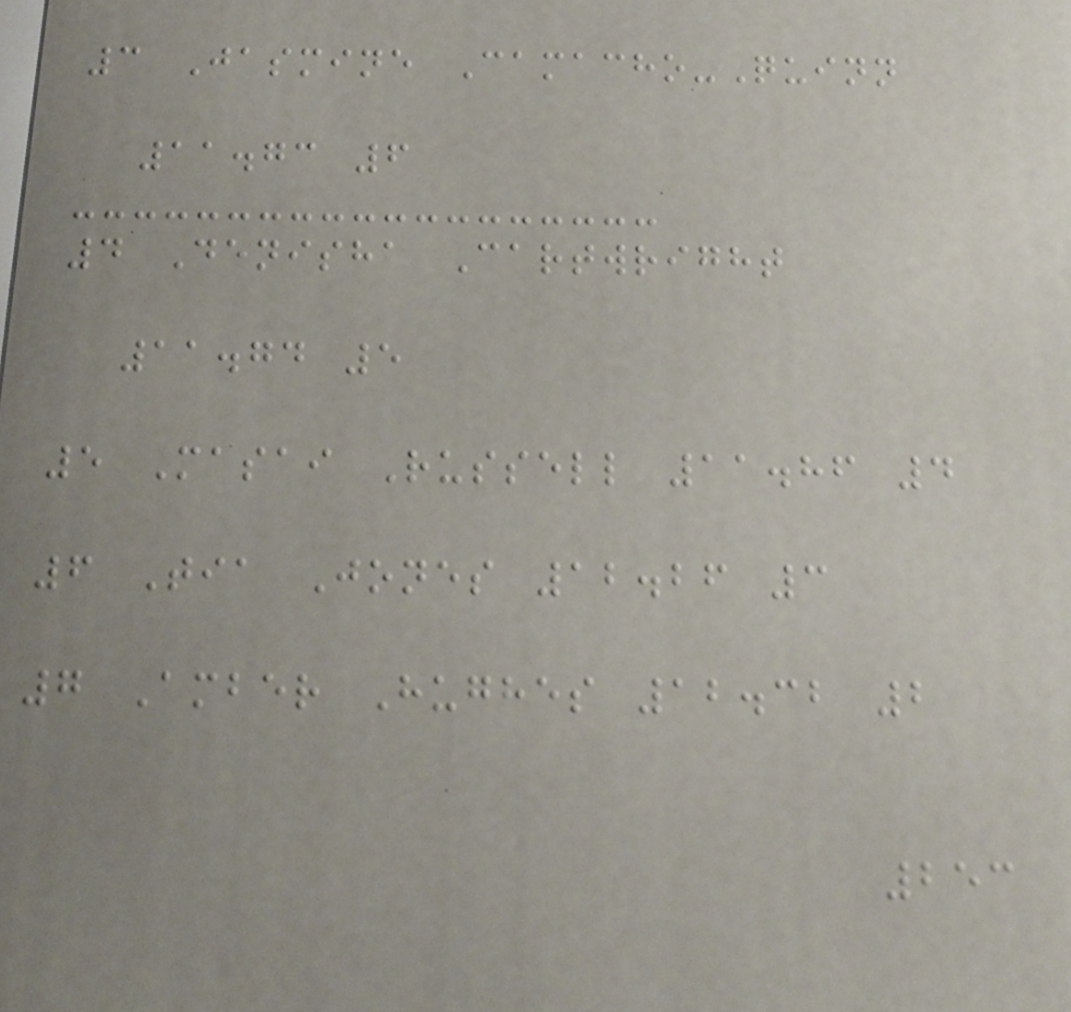3 Jasmine Camacho-Quinn
11.73 6
4 Denisha Cartwright
11.74 5
5 Masai Russell 11.86 4
6 Tia Jones 12.26 3
7 Amber Hughes 12.32 2
253
